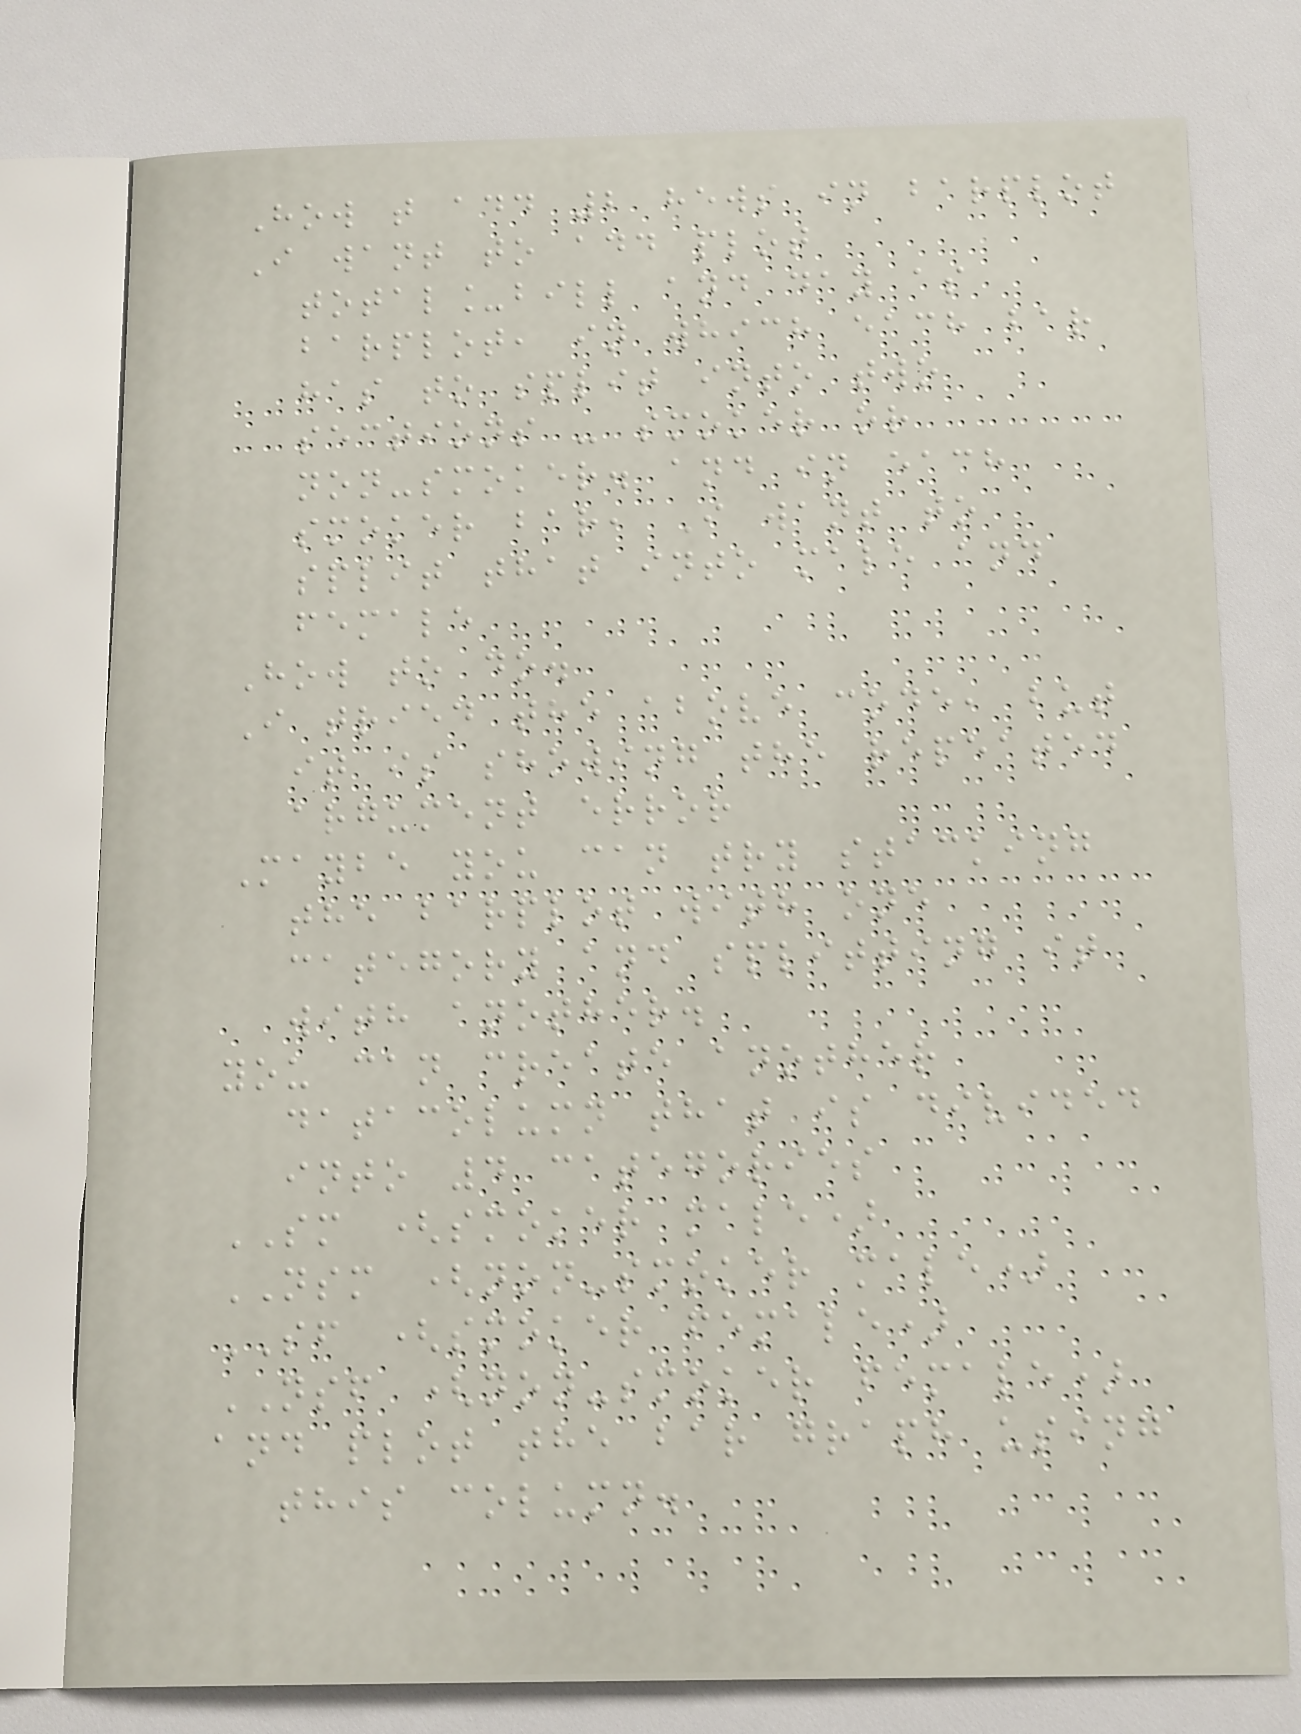How t add 2 hews in barplot
I want to add plot
total_bill and day as
barplot, in which each bar
has to split into two
sections - smoker or
non-smoker. and in each
smoker bar, I want to
split that into male and
female
How to do.
I tried the above code, but
it is showing the repeated
argument error
Maybe you can try stacking
the barplot with one
category and splitting it
with another.
you can create another
datacolumn that is divided
into 4 categories
SM (smoker male)
NSM (non-smoker male)
SF (smoker female)
NSF (non-smoker female)
and plot the bar graph using
this column.
